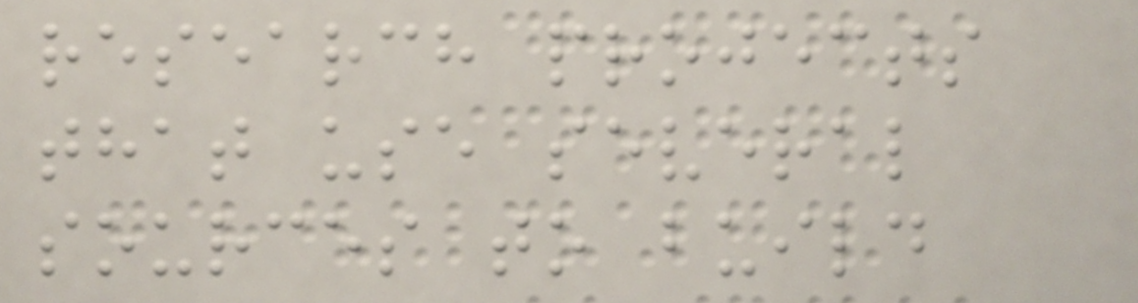research projects
that use several
sources to build
